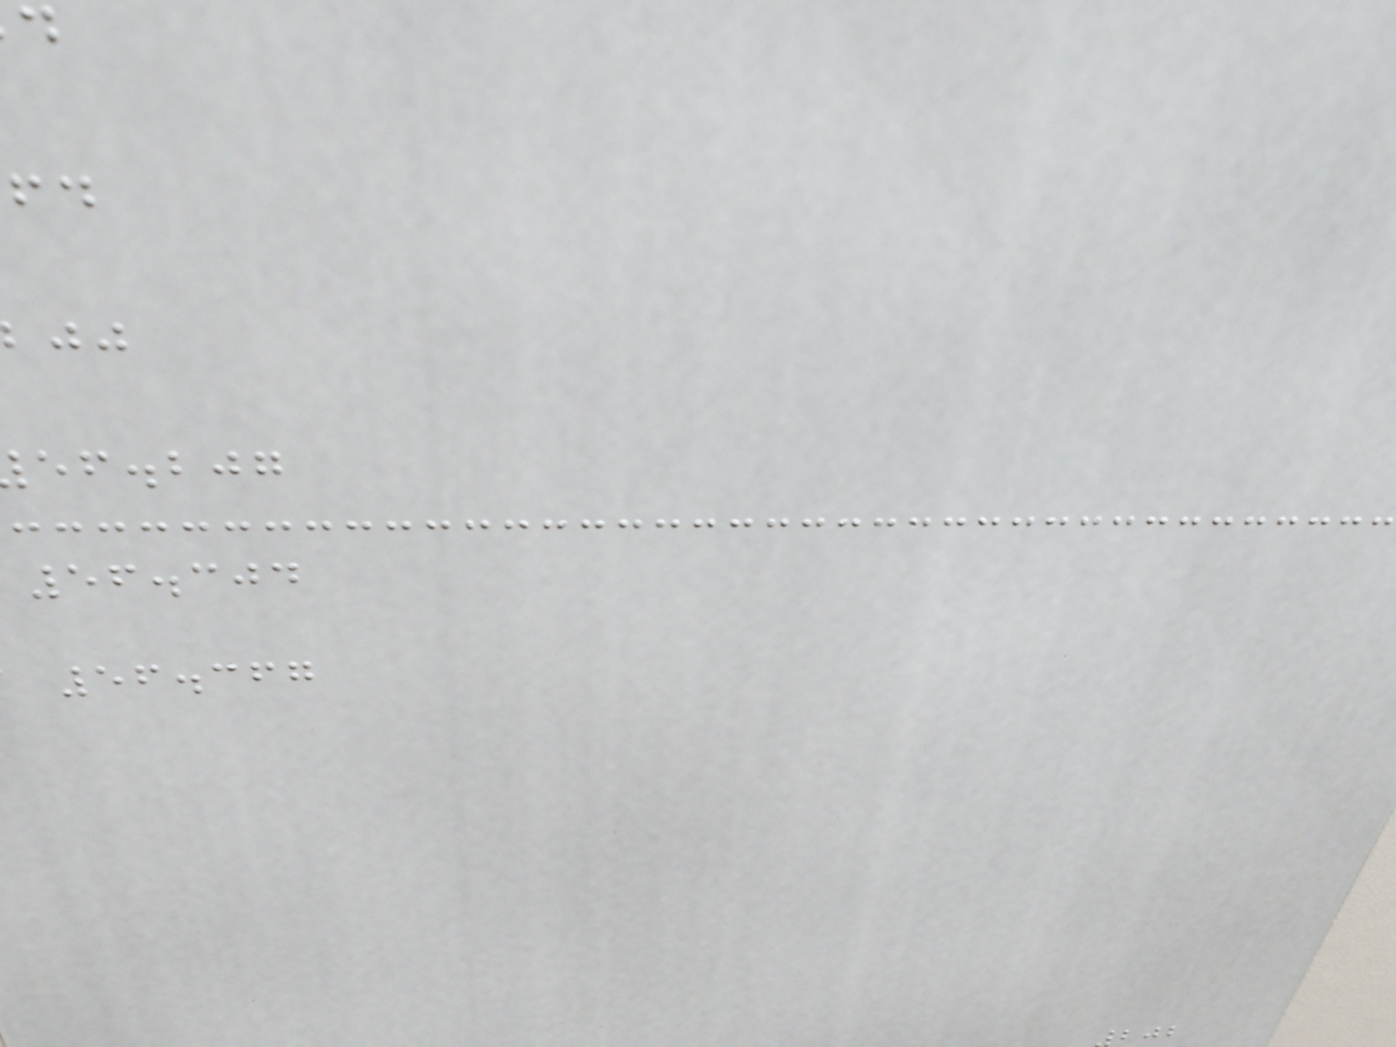ef.bjg
56.304
56.367
